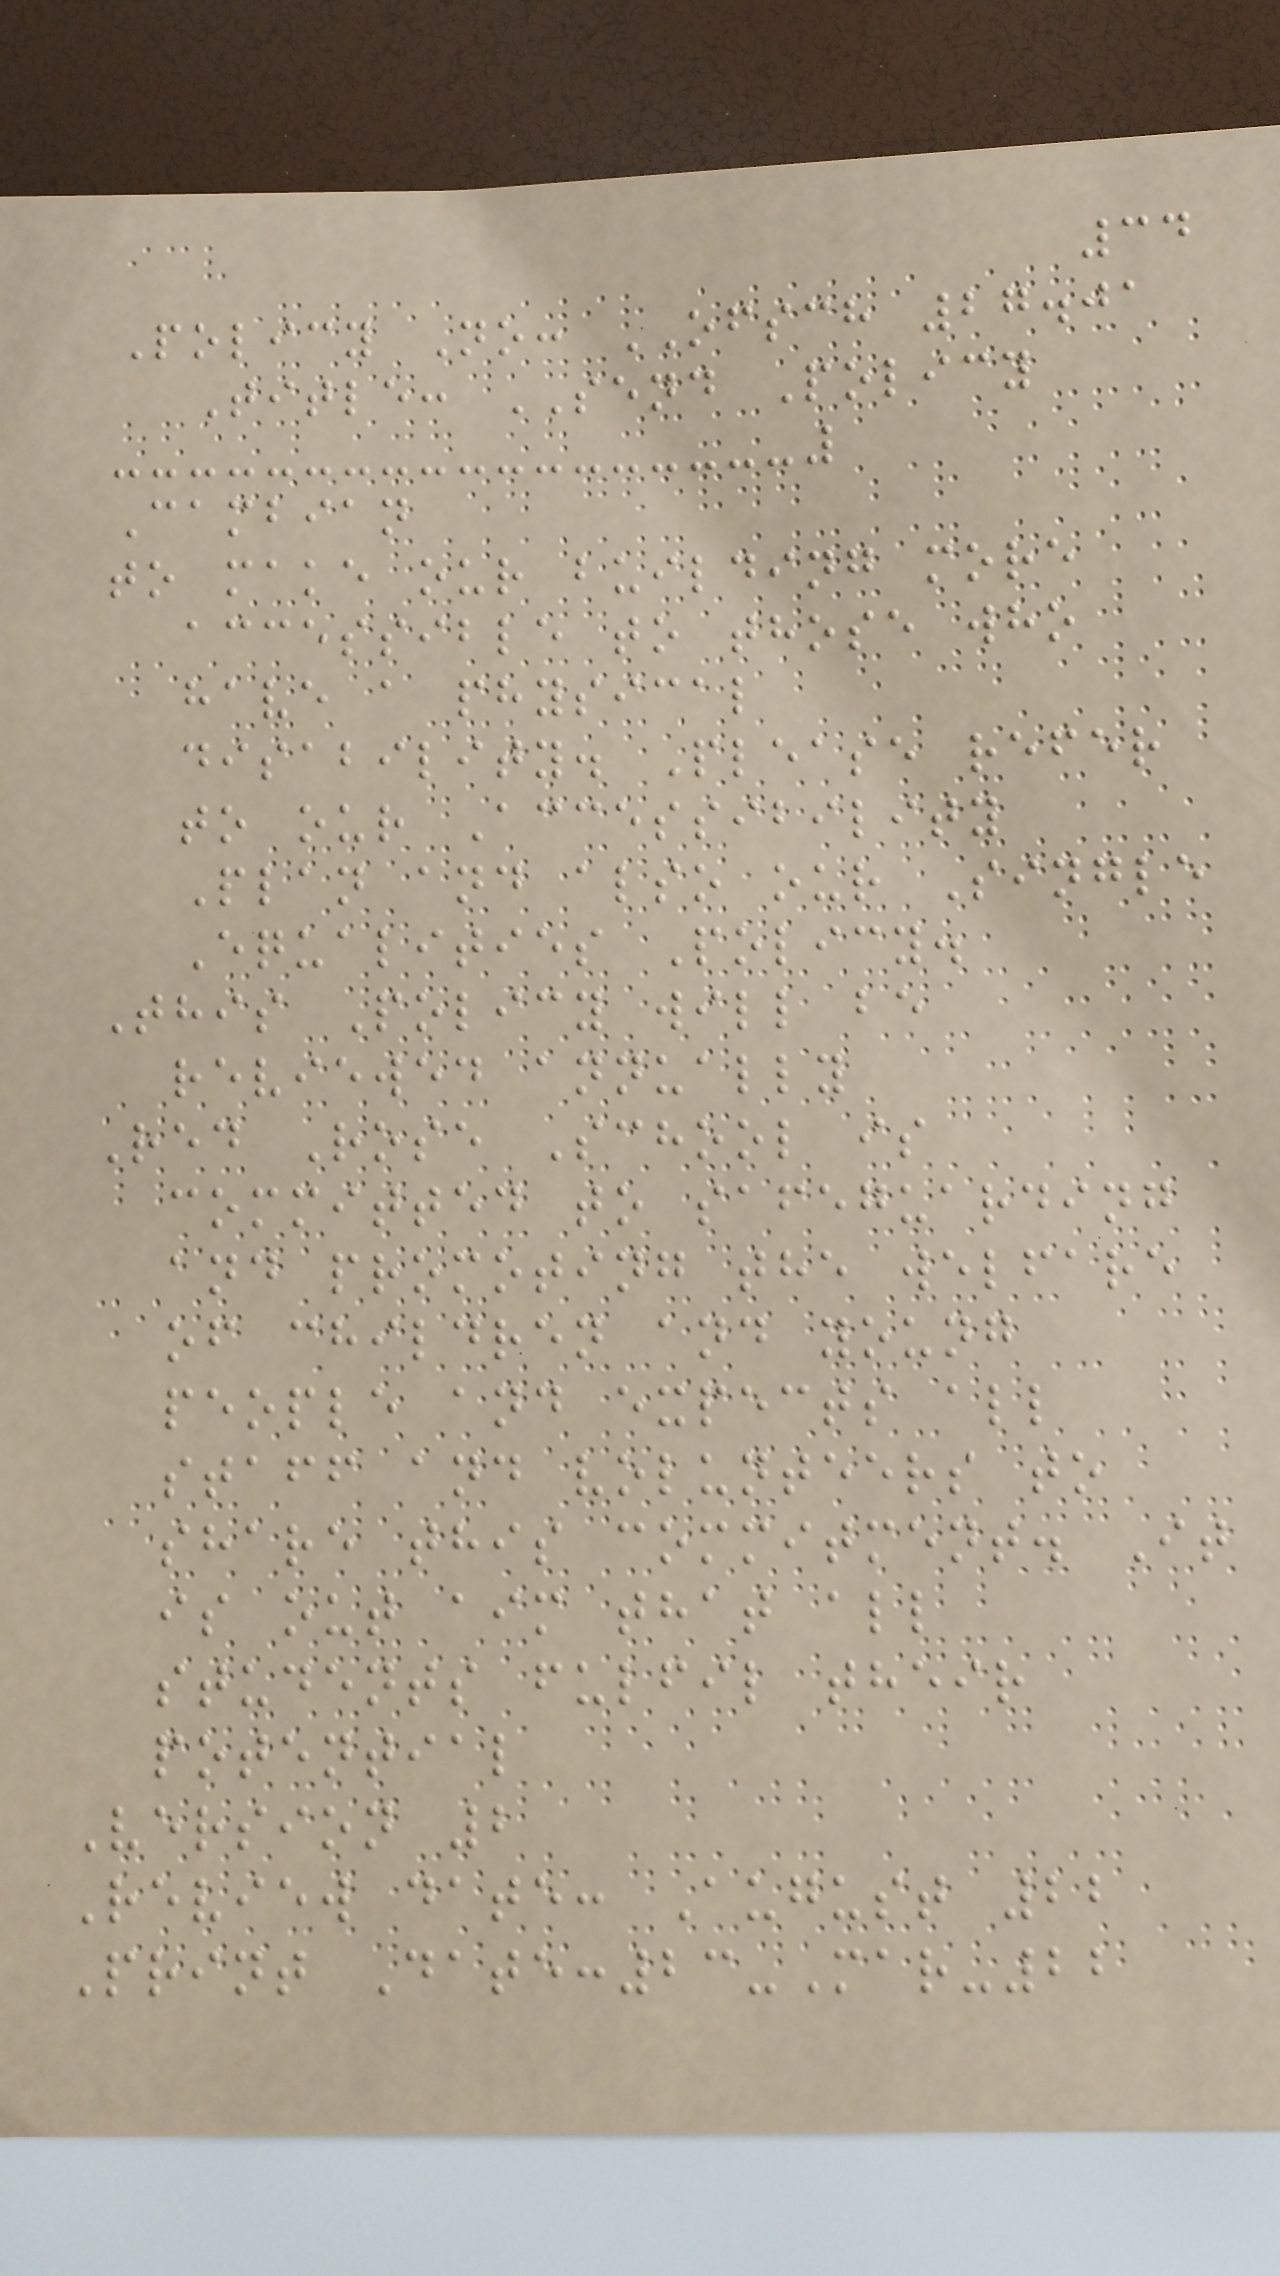34
Policy No: OFSCH 27.01
Title: SEND Policy
Cambian
to make our building more
accessible to those who
have a physical
disability. Please refer
to our Accessibility
Plan and also our Single
Equalities Policy.
This Policy will be
reviewed annually
Red Rose School is
committed to safeguarding
and promoting the welfare
of children and young
people and expects all
staff and volunteers to
share this commitment. It
is out aim that all
students fulfil their
potential
Version 2
Review date: August 22
Print Date:23-Mar-22
